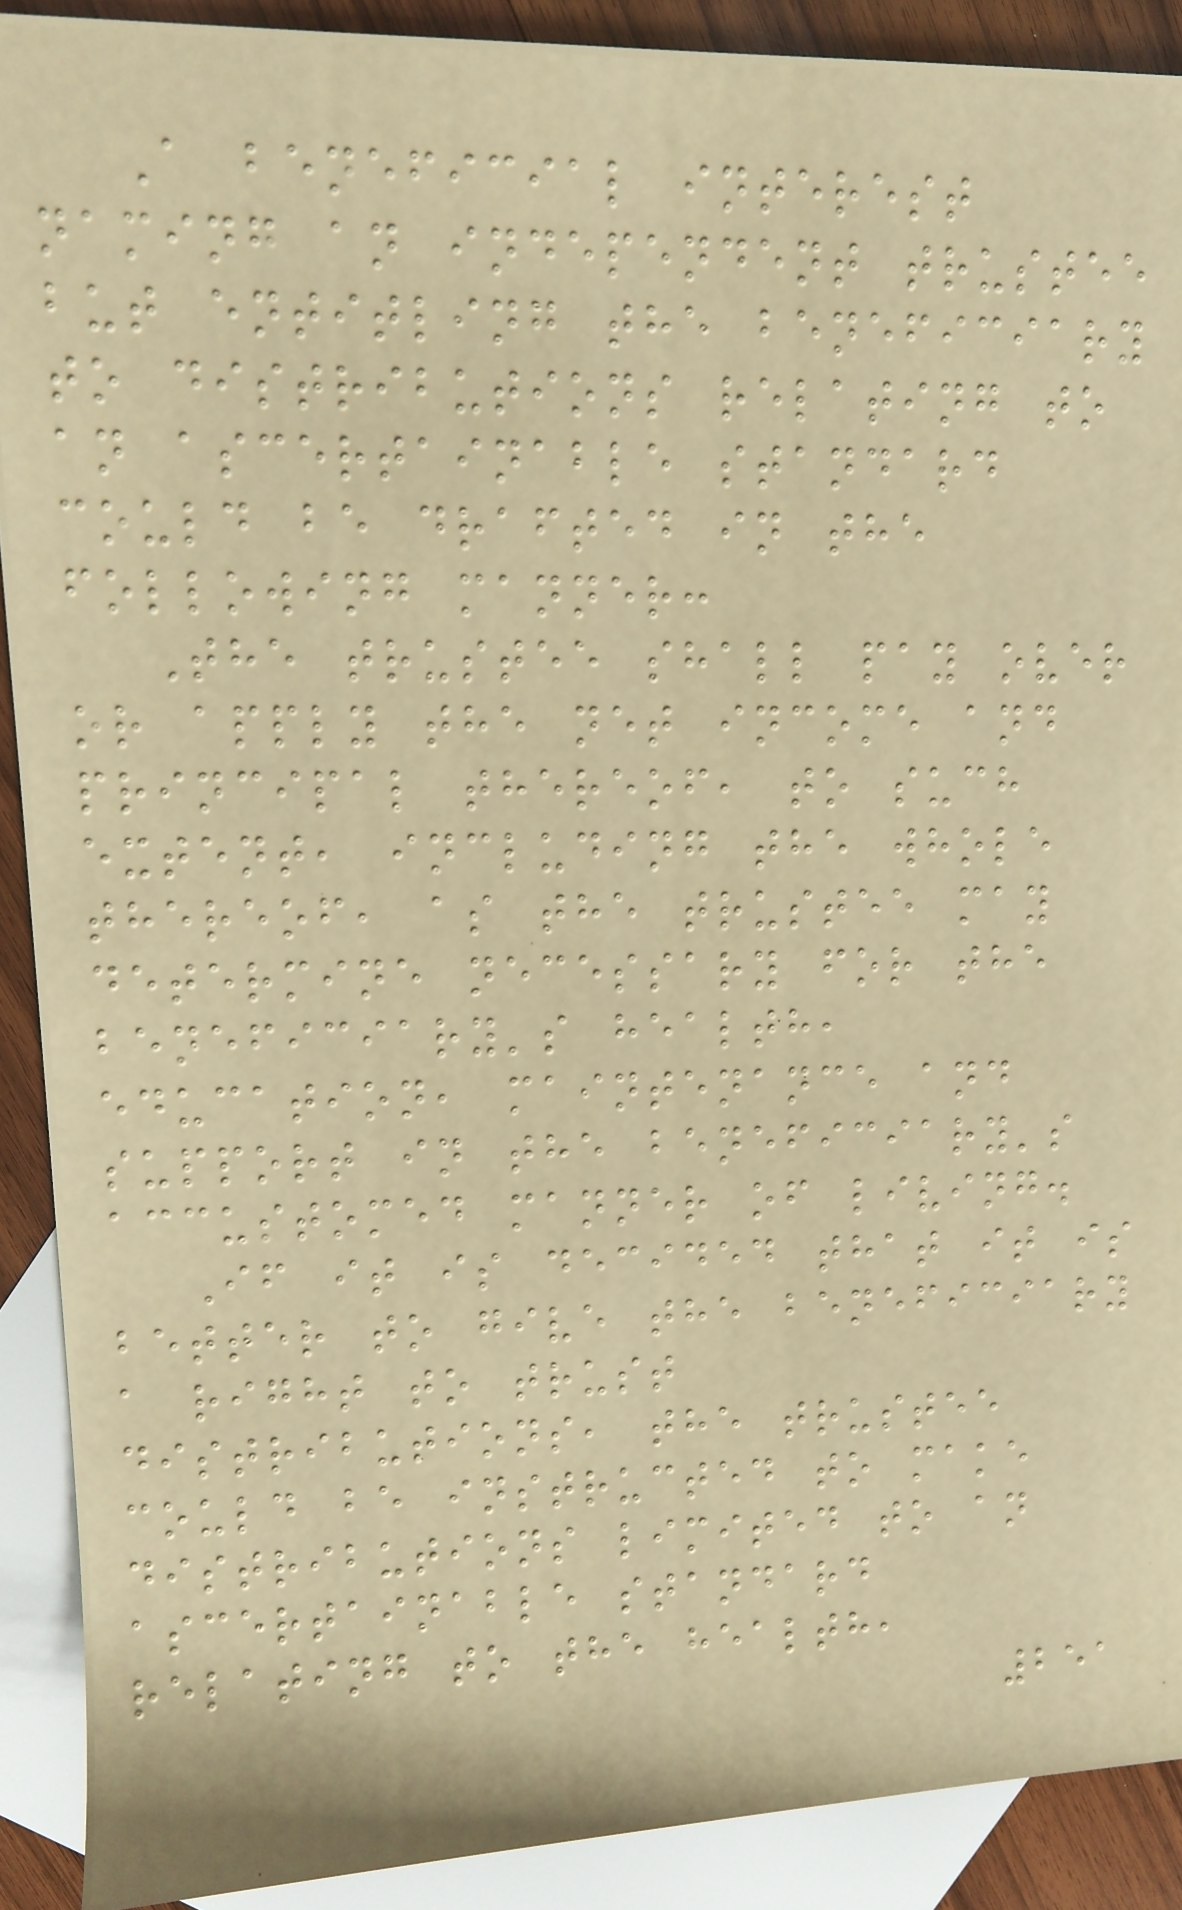A beneficial interest
naming an independent trustee
but entitling the beneficiary
to distributions relating to
an ascertainable standard
could be drafted in the
following manner:
The trustee shall pay over
or apply the net income and
principal thereof, to such
extent, including the whole
thereof, as the trustee may
determine necessary for the
beneficiary's health,
education, maintenance and
support in the beneficiary's
accustomed manner of living.
If it is decided that it is
better to give the beneficiary
a right to trust
distributions, the trustee
could be instructed to make
distributions limited to an
ascertainable standard
relating to the health,
251
